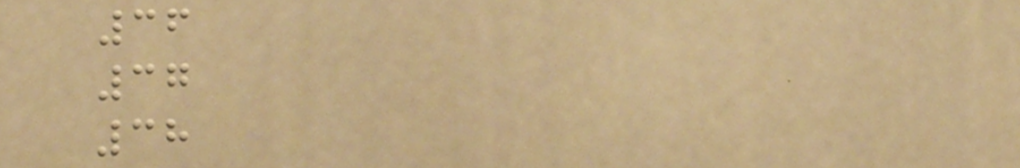36
37
38
